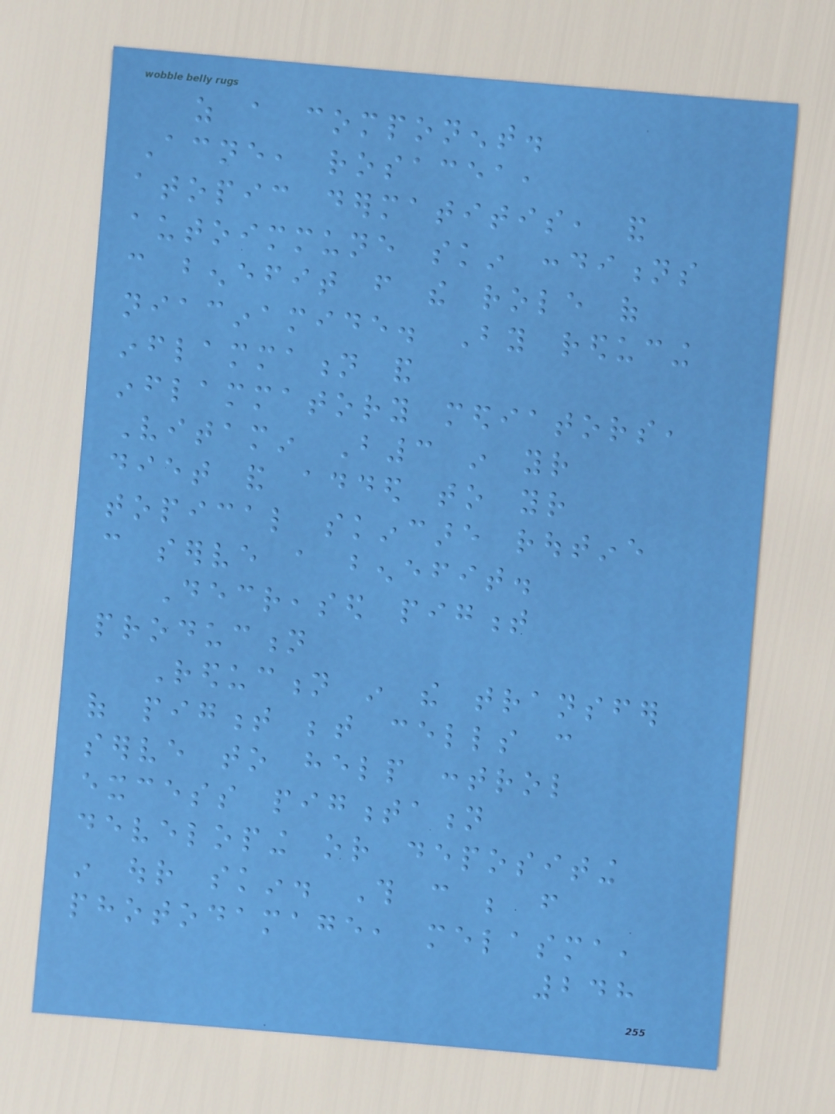as a component.
Acne, rosacea,
atopic dermatitis, and
autoimmune skin conditions
can benefit from the role of
niacinamide. By reducing
inflammation and
inflammatory mediators,
Vitamin B3 in your
diet and added to your
topical skincare routine
can serve a benefit.
Decreased pigment
production
Reduction in the transfer
of pigment between cells can
serve to help control
excess pigmentation
developing or depositing
in our skin. This can be from
photodamage, melasma,
248
